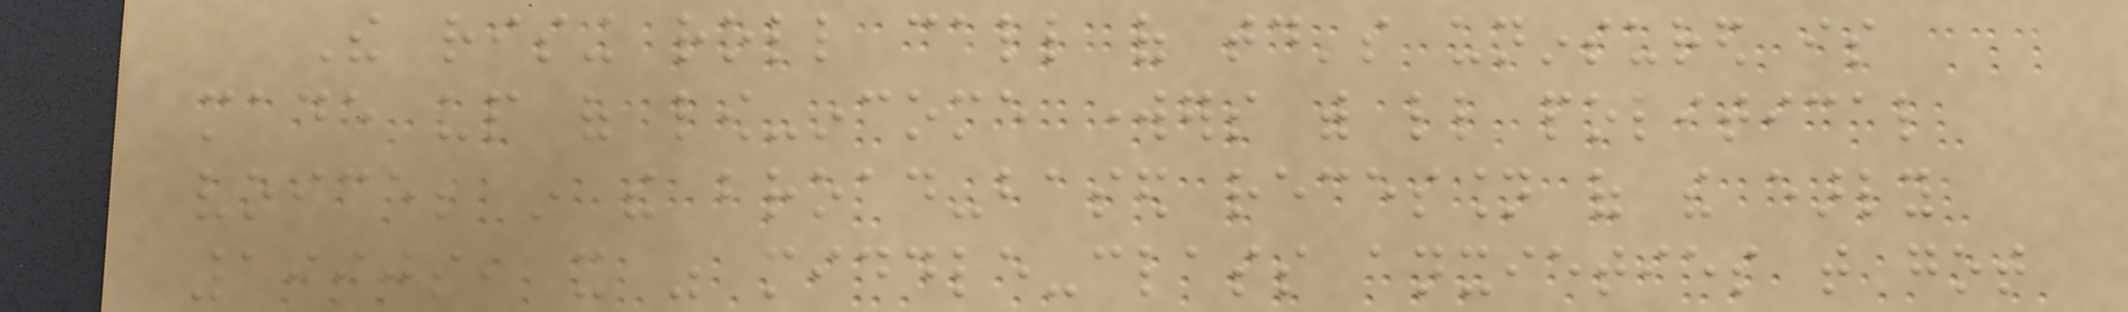The rising roll call of today's uninsured is
made up of low-income workers with little political
voice; in the broad-based recession of the early
1990s, it was middle-class anxieties that got
